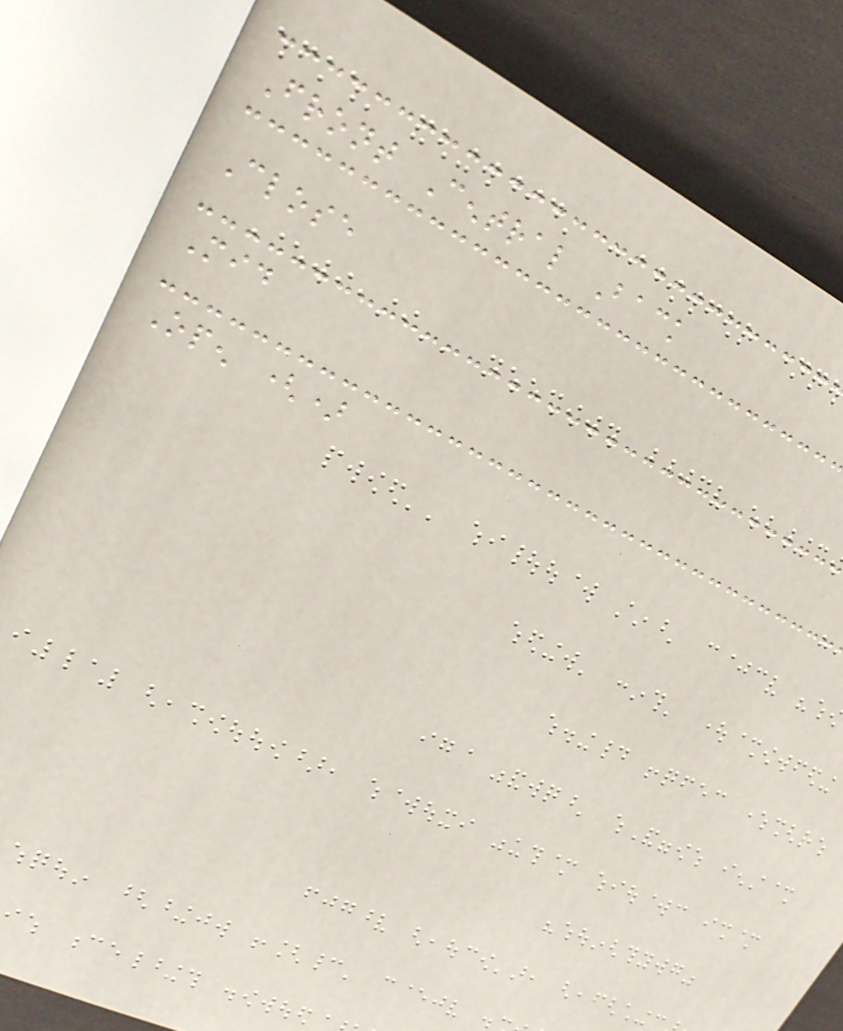Front Central Back
Close
Mid
Open ()
